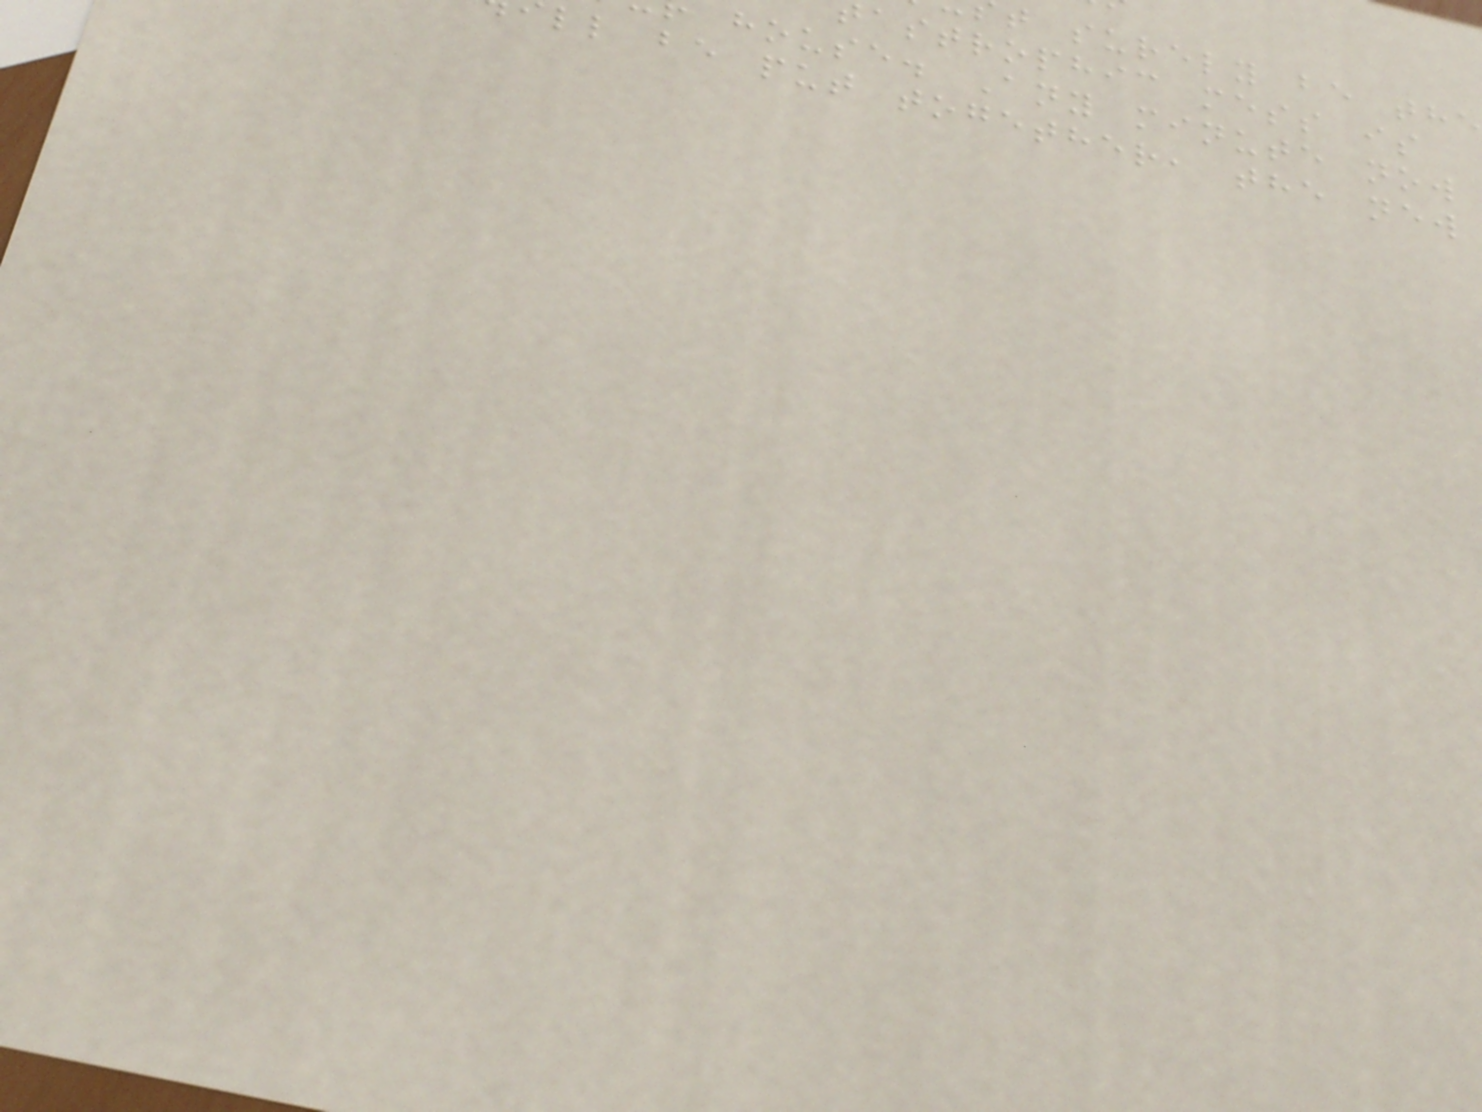t surely be the
astrophic mess is
house. Any minute now
ll be put together, the new
